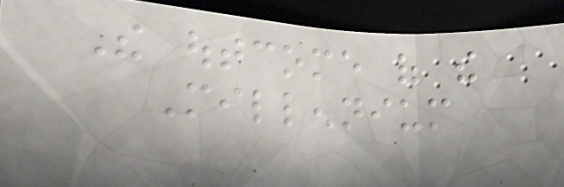The outcome of the
Millennium
